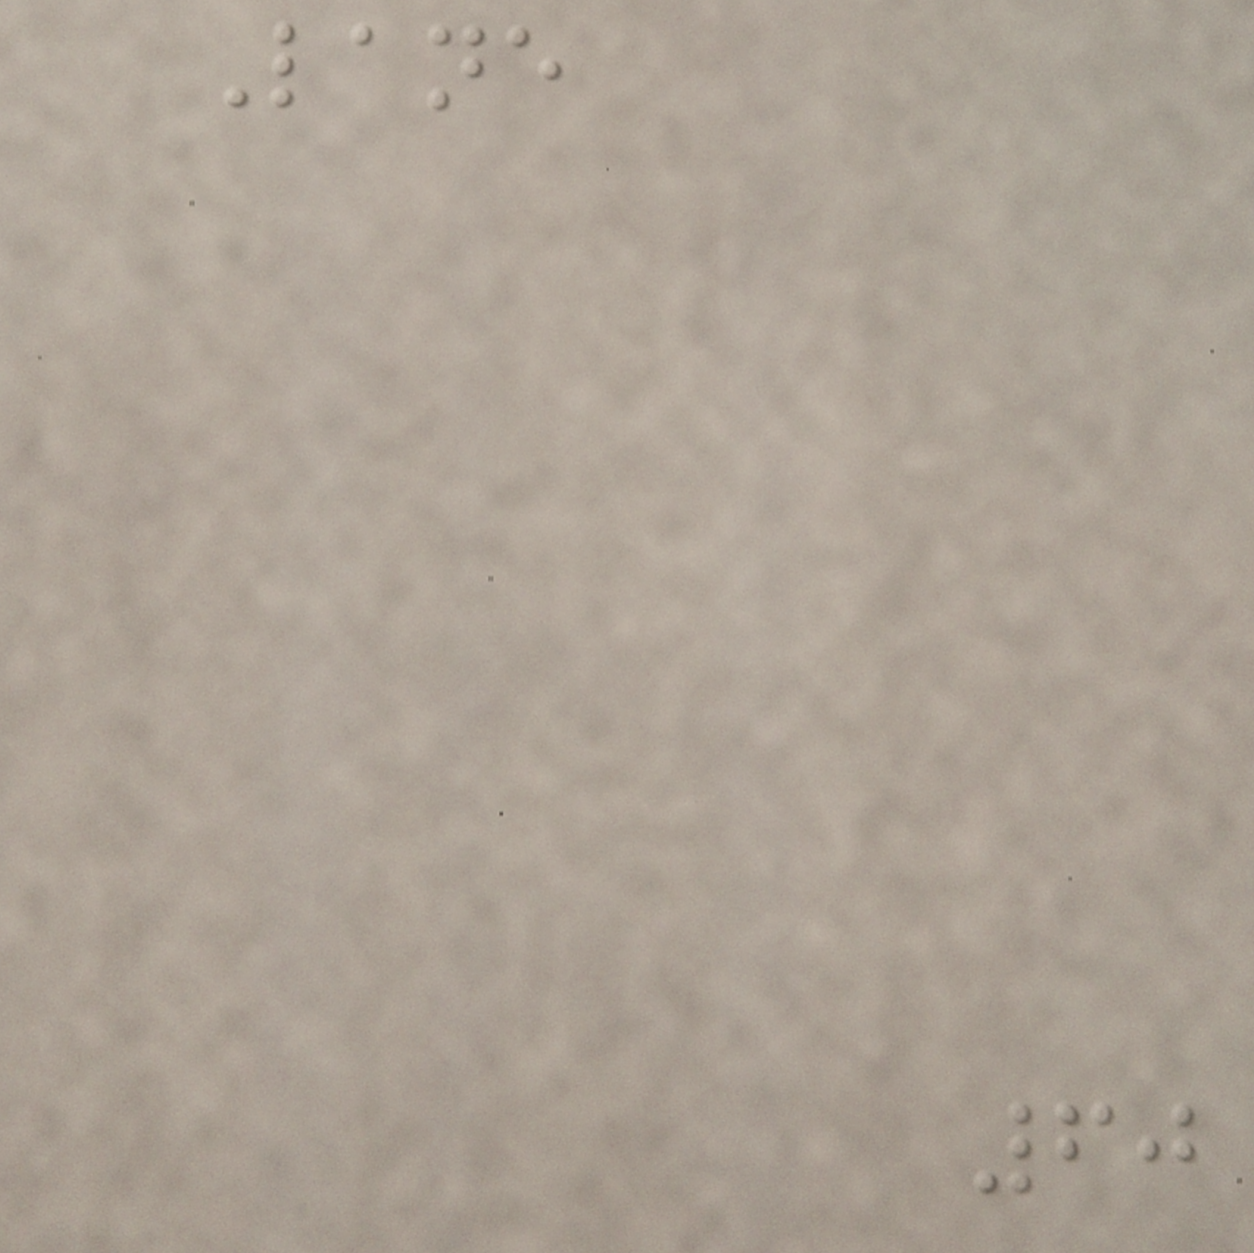Lane
60
